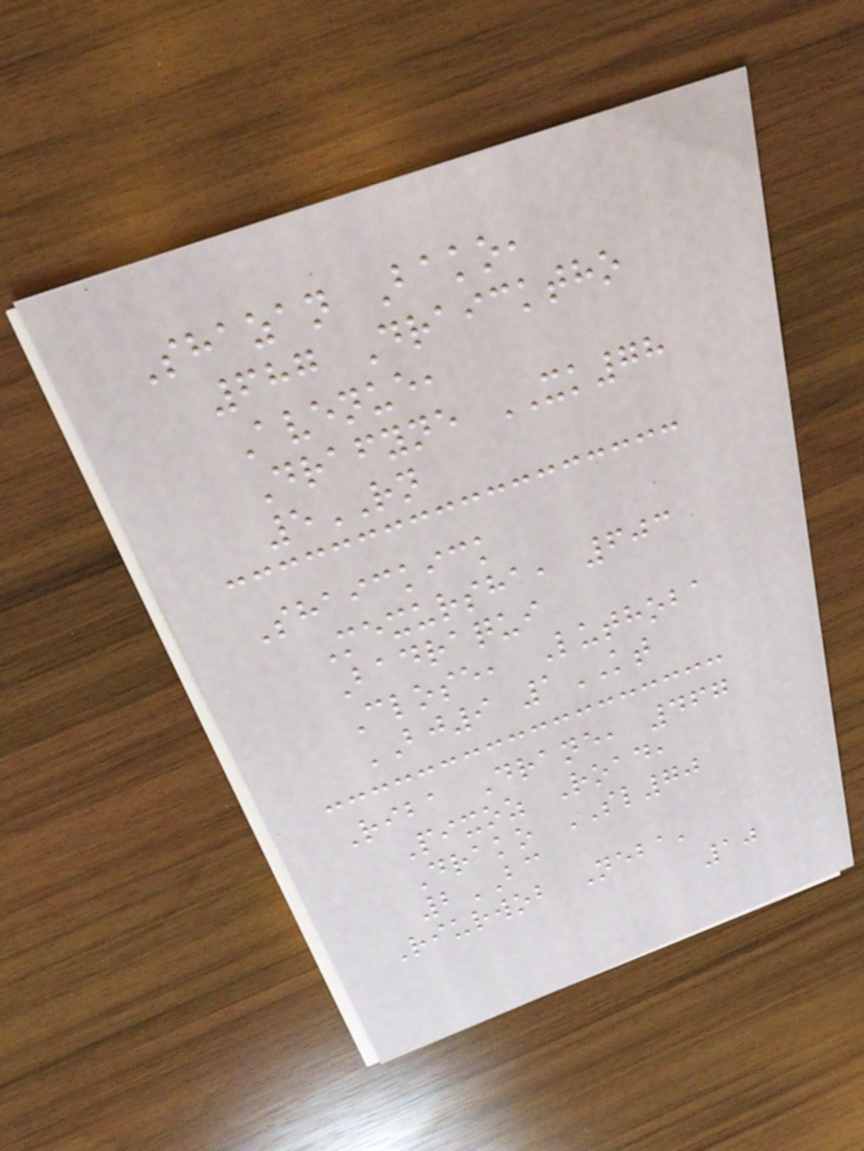Shazan Bako,
687 Draicktho
Avenue,
Drafyne XK78
5RN
Shaickick
Mexursha, 603
Badraqui
Close, Luthoba
BJ9 1KT
Riba Drane, 467
Pixoz Road,
Drako SL70
2BC
Riurwob Neba,
10
